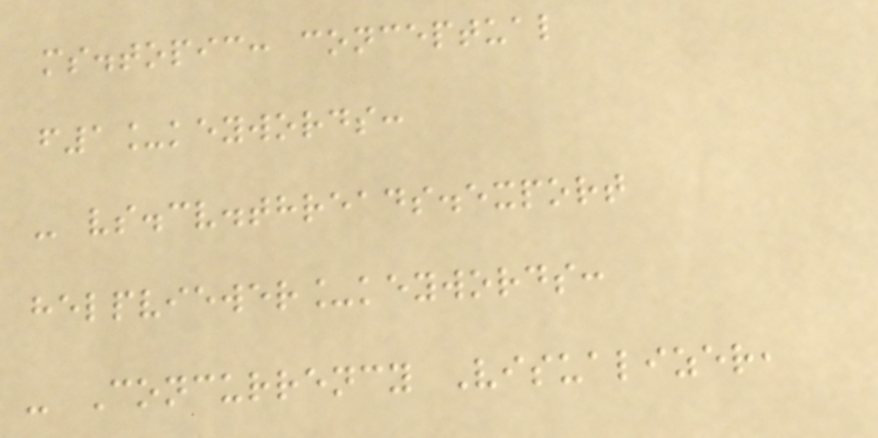ms.topic: conceptual
f1_keywords:
- vs.cv.threads.export
helpviewer_keywords:
- Concurrency Visualizer,
